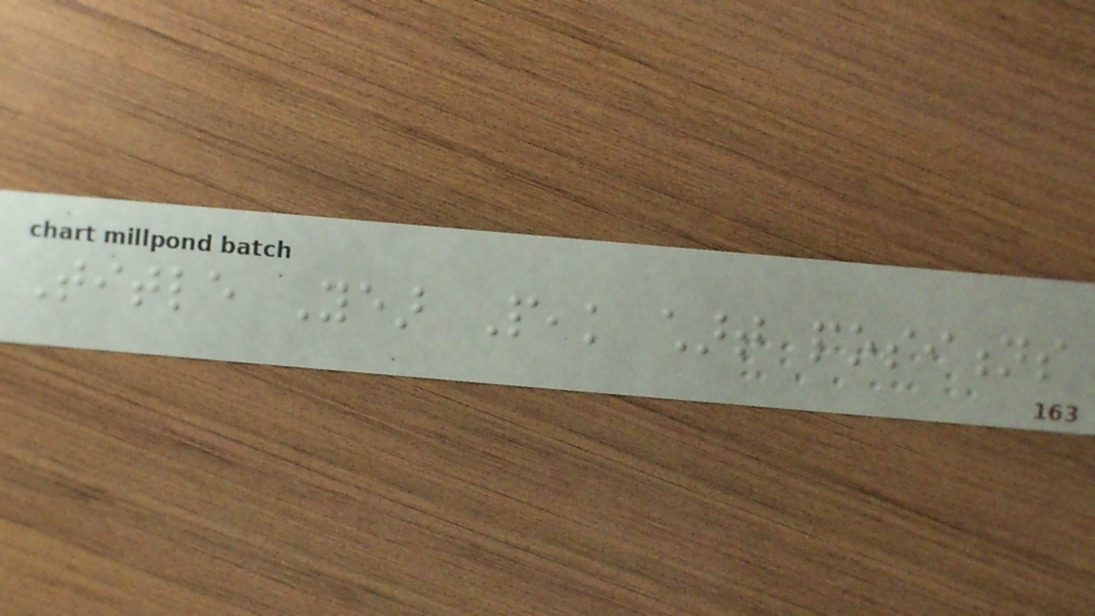Title Year Peak chart positions
